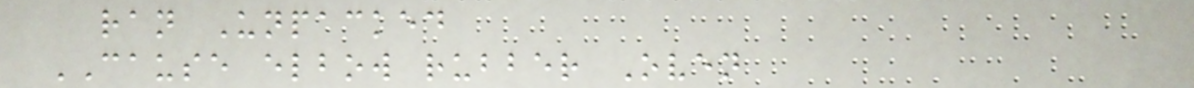ran Unpacked
CAUSE elbow rubber Oven
